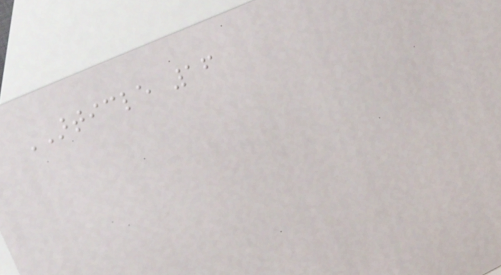ARTICLE 16
